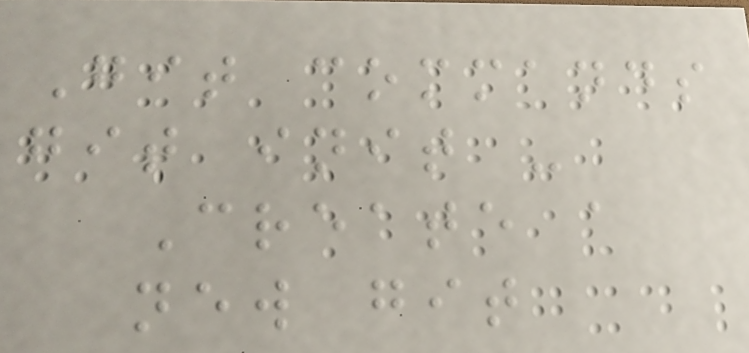Git commands
git init -
Create a
new git
